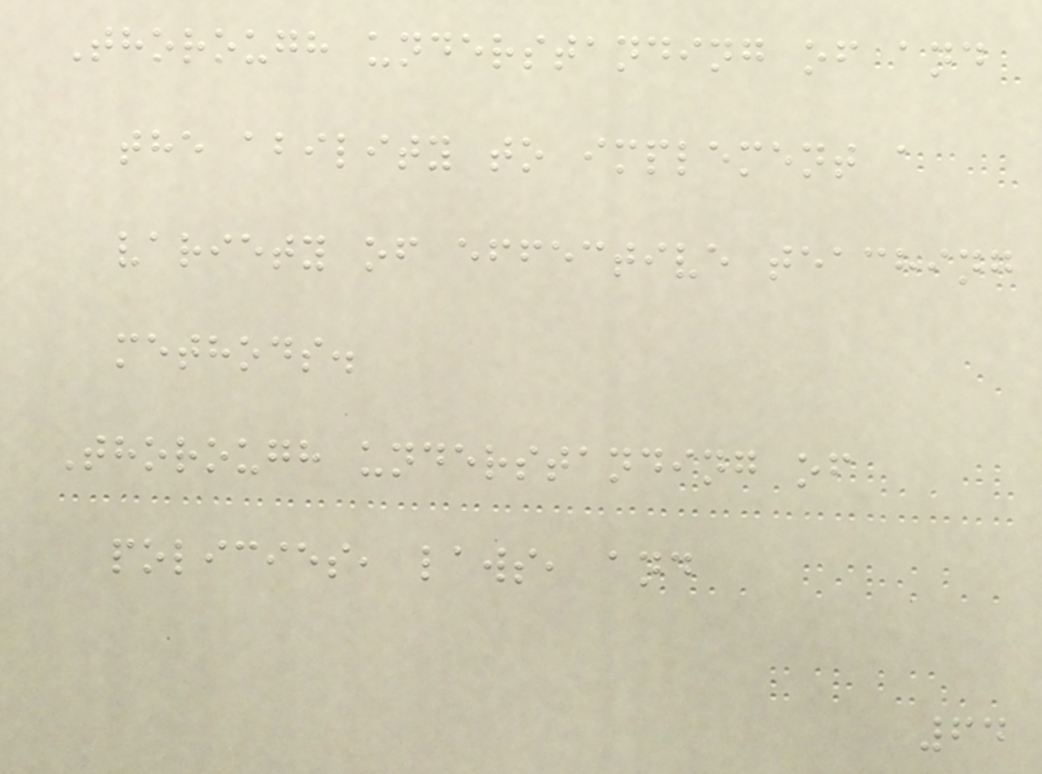Thorough understanding of and
the ability to implement a
variety of effective teaching
methods.
Thorough understanding of
policies, laws, and
64
